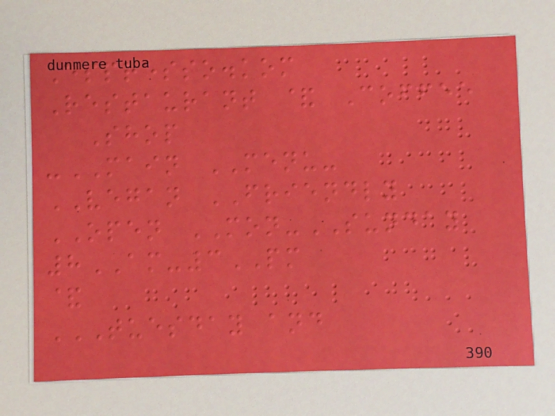Espresso.kom
Restaurant & Coffee
Shop
-MAIN MENU-
VEGAN FRIENDLY
OPEN MON-SUNDAY
8AM-3PM
&
TUESDAY AND
